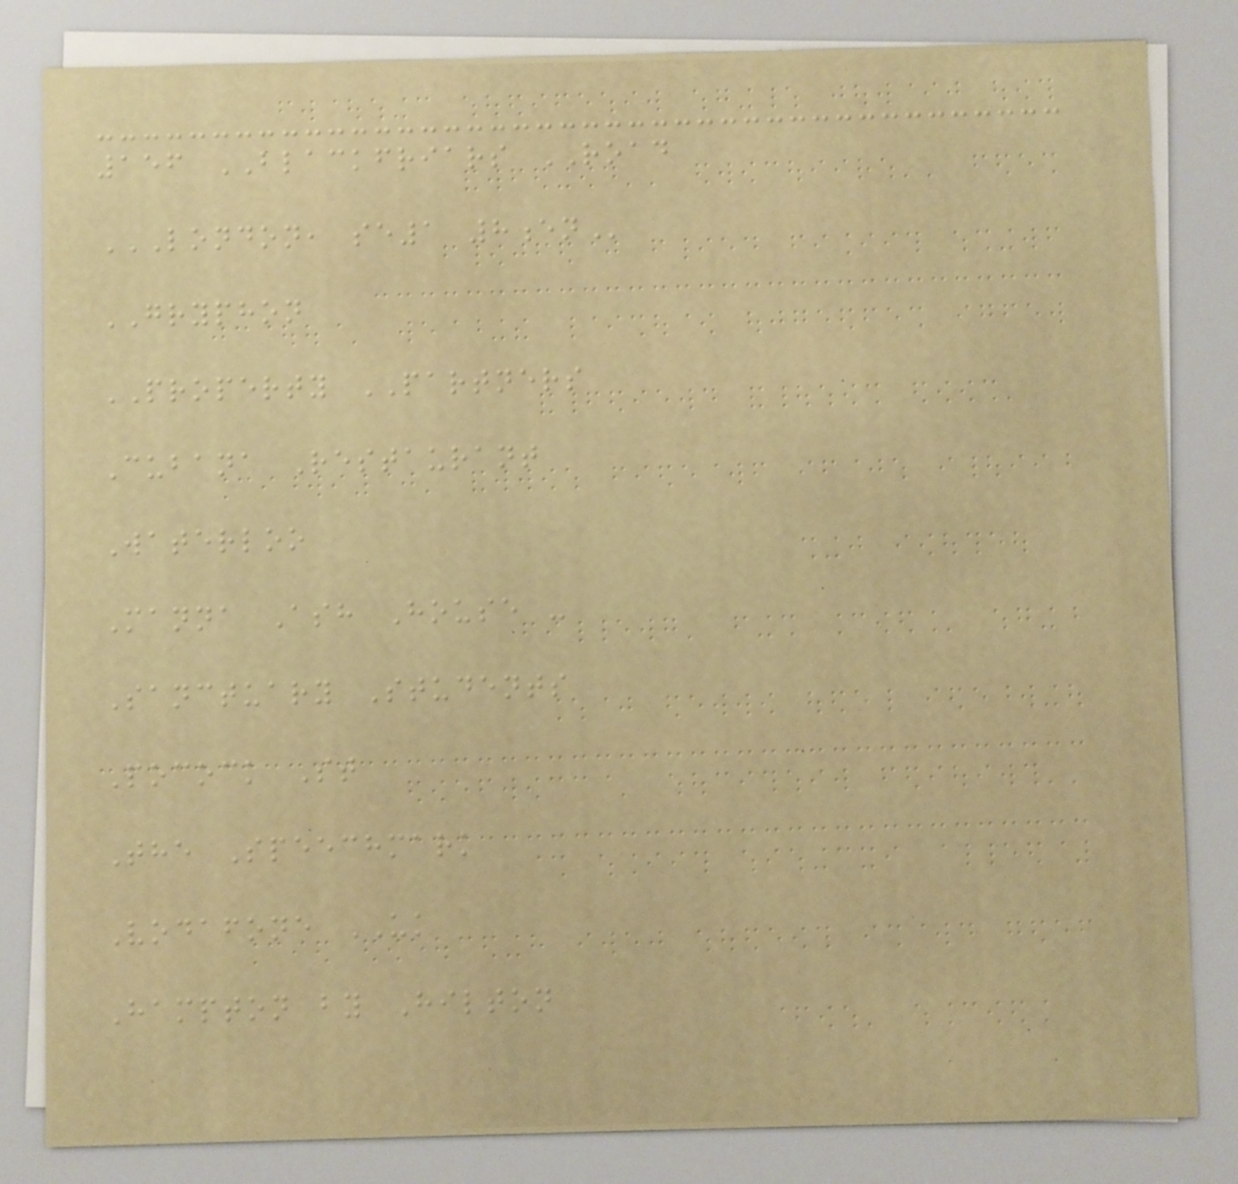156 BLACKFRIARS ROAD
LONDON, SE1 8EN
GRYPHON
PROPERTY PARTNERS
Cubana Restaurant
Waterloo
Manna Ash House -
Sanctuary Students
Pocock St
The Speechmark
Vodafone UK
Hampton by Hilton
